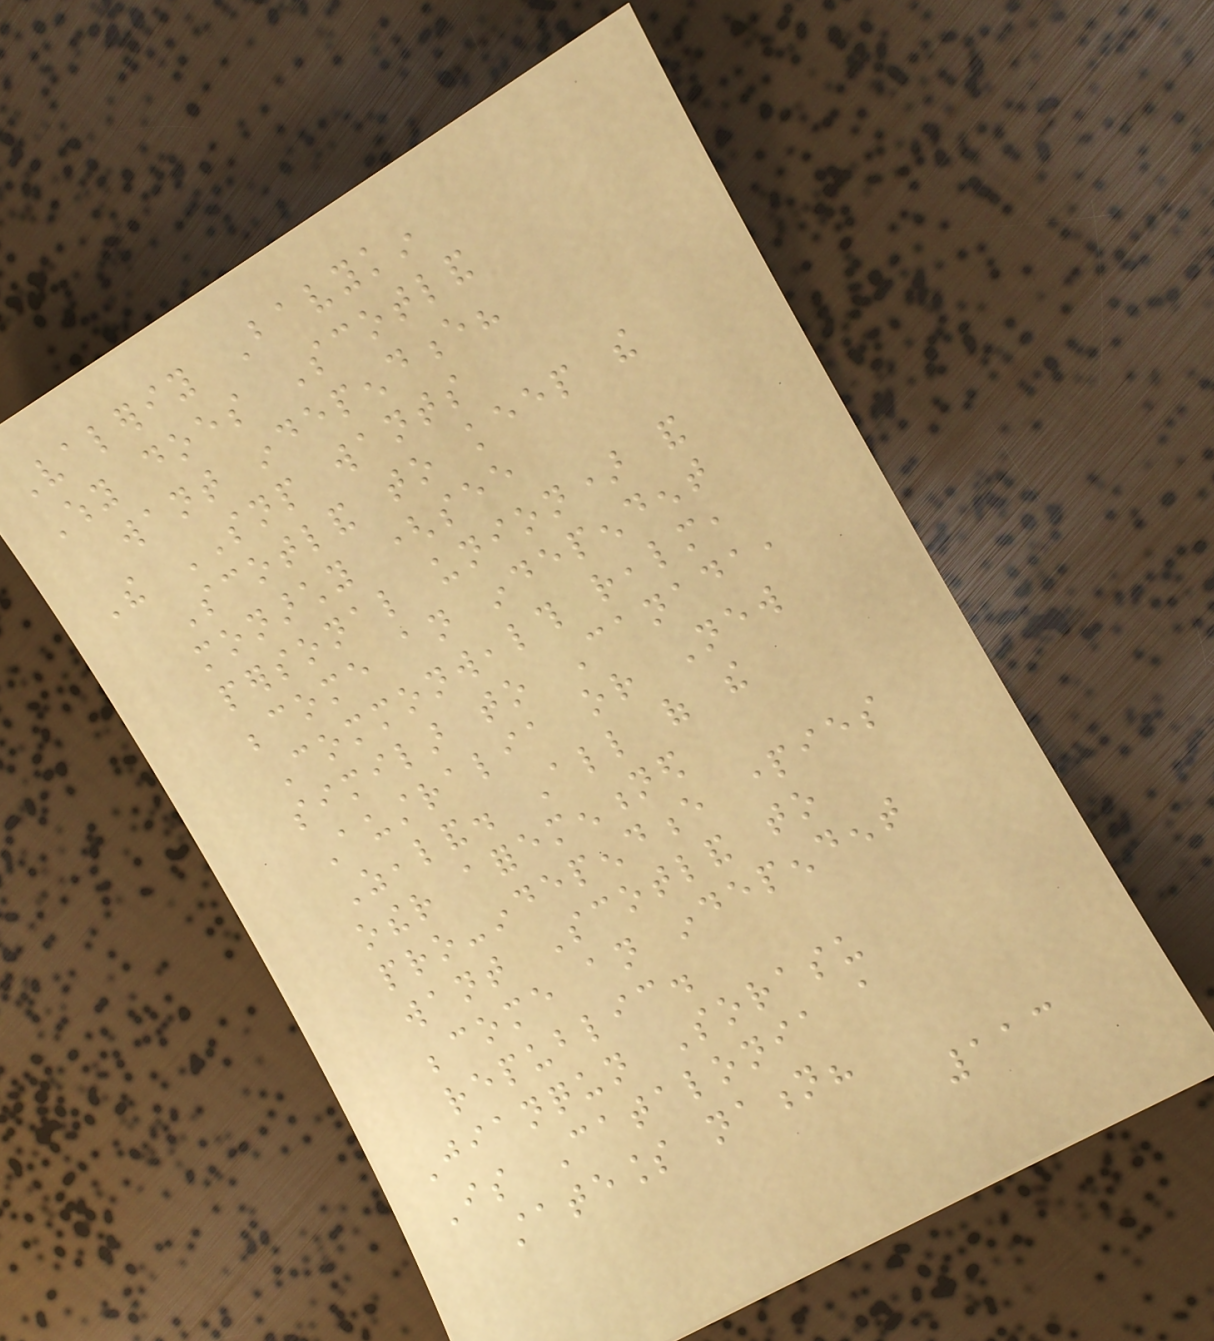Valeriy Bavykin
Why does Scotland
want independence?
The SNP wants
Scotland to keep the
monarchy (see
personal union) and
become an independent
Commonwealth realm,
similar to Canada,
Australia or New
Zealand. All of the
other aforementioned
pro-independence parties
want Scotland to
become an independent
republic.
Jianqun Sorasu
Is Catalonia a
stateless nation?
113
